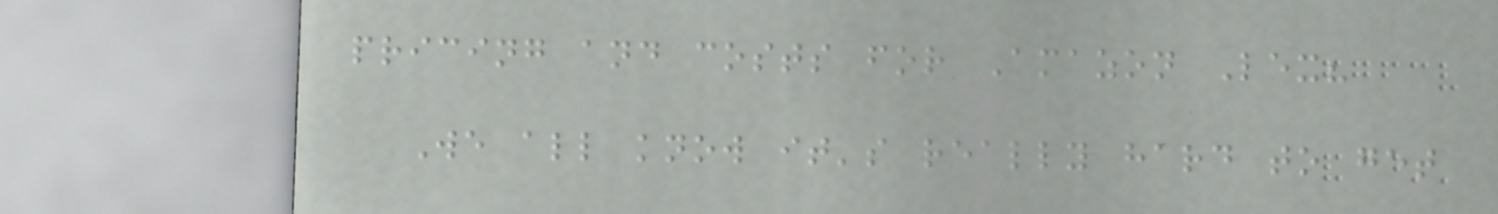pricing and costs for Amazon Lex?
We all know it's really hard to get
